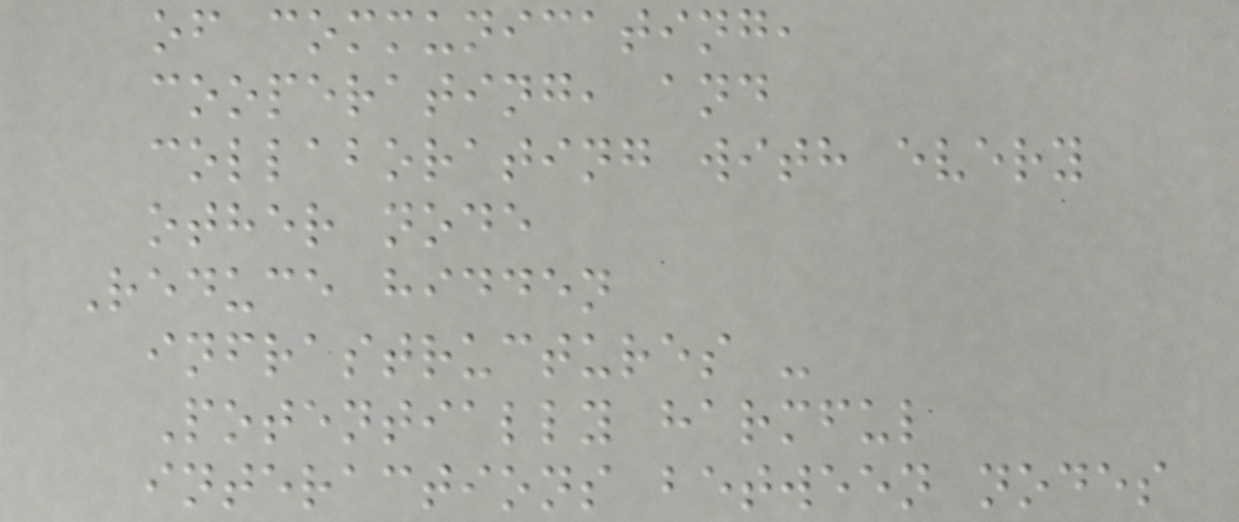of communicating,
cooperating, and
collaborating with every
other node
Reduce hidden
infrastructures -
Potentially harmful
interactions between nodes
